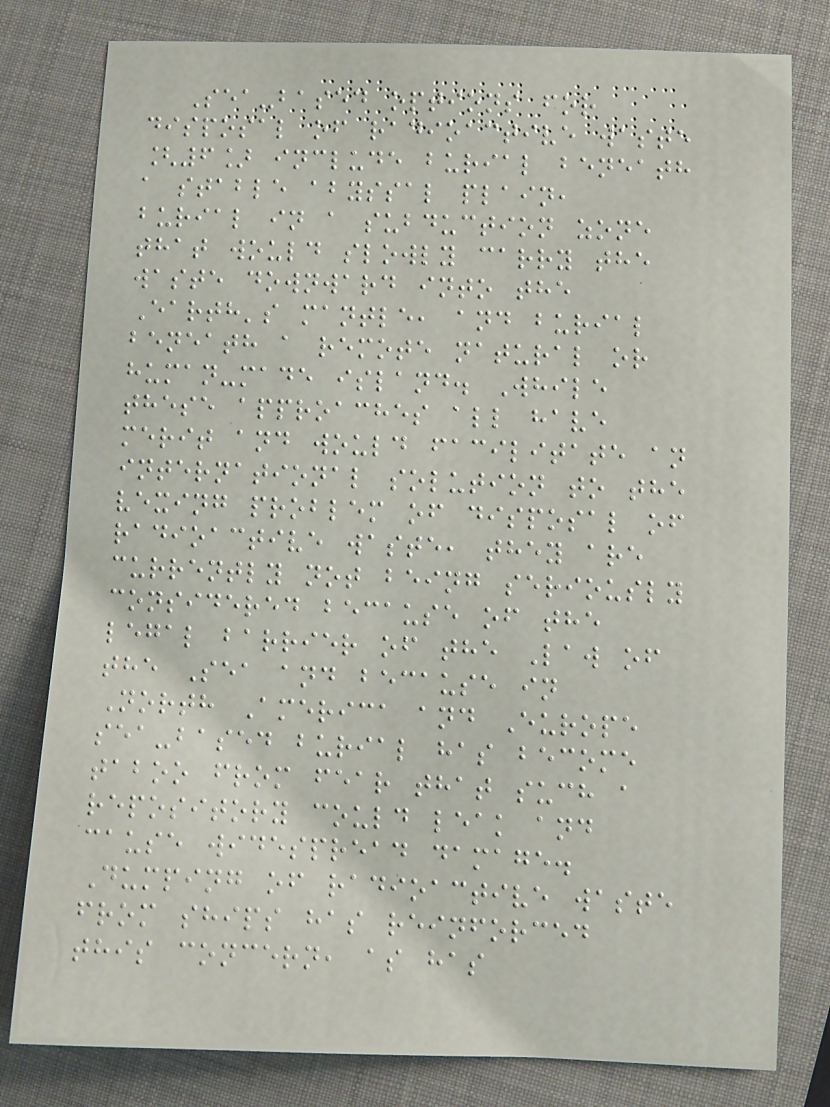Sea-based options for
disposal of radioactive waste
[6] include burial beneath
a stable abyssal plain,
burial in a subduction zone
that would slowly carry the
waste downward into the
Earth's mantle, and burial
beneath a remote natural or
human-made island. While
these approaches all have
merit and would facilitate an
international solution to the
vexing problem of disposal of
radioactive waste, they are
currently not being seriously
considered because of the
legal barrier of the Law of
the Sea and because in
North America and Europe
sea-based burial has become
taboo from fear that such a
repository could leak and
cause widespread damage.
Dumping of radioactive waste
from ships has reinforced
this concern, as has
